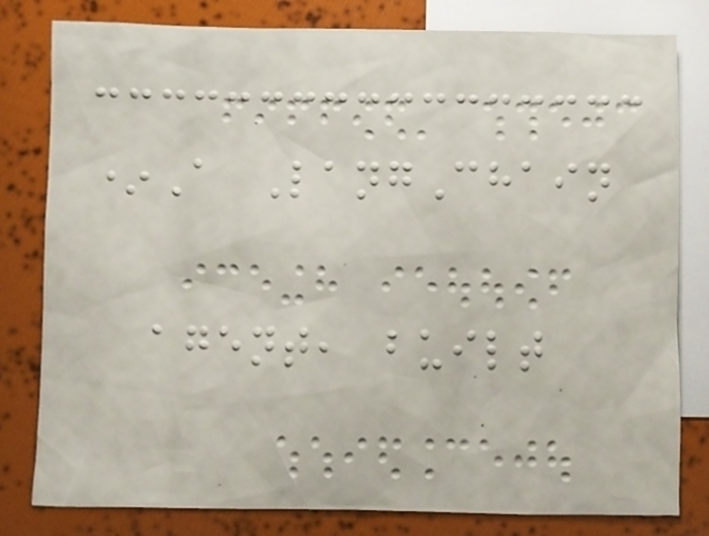*A LangChain
agent, built
